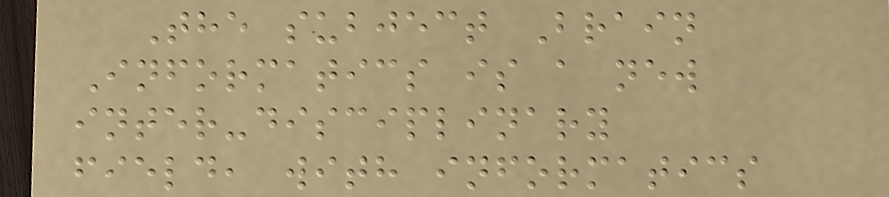The subject Brain
Informatics is a new
inter-disciplinary
field, with informatics
